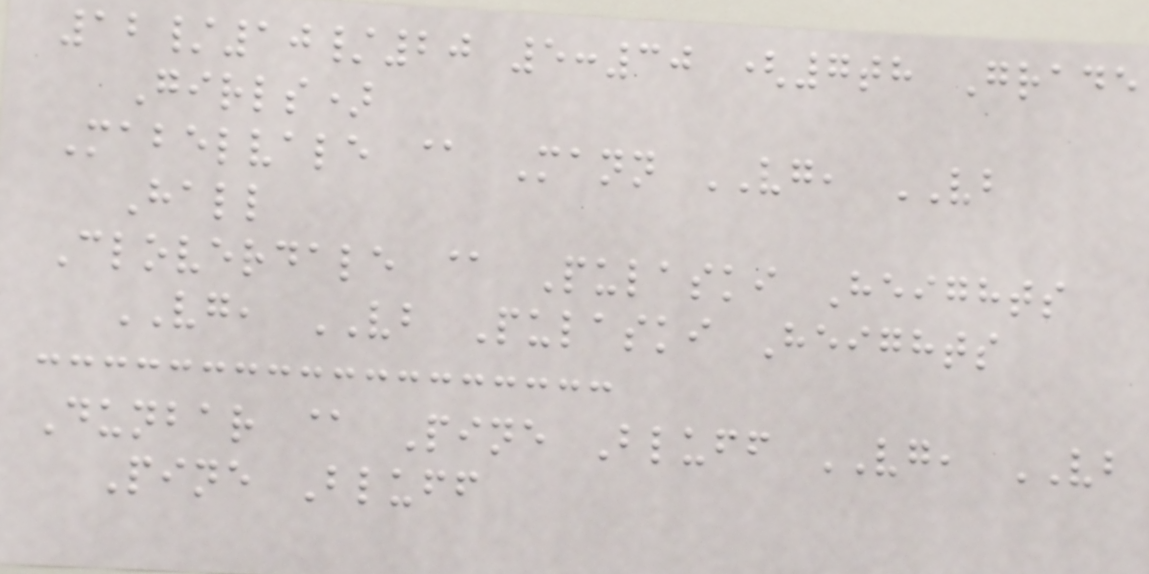12/10/20 5:30 (7th Grade
Girls)
Mabelvale @ Mann VG, VB
Hall
Cloverdale @ Pulaski Heights
VG, VB Pulaski Heights
Dunbar @ Pine Bluff VG, VB
Pine Bluff
